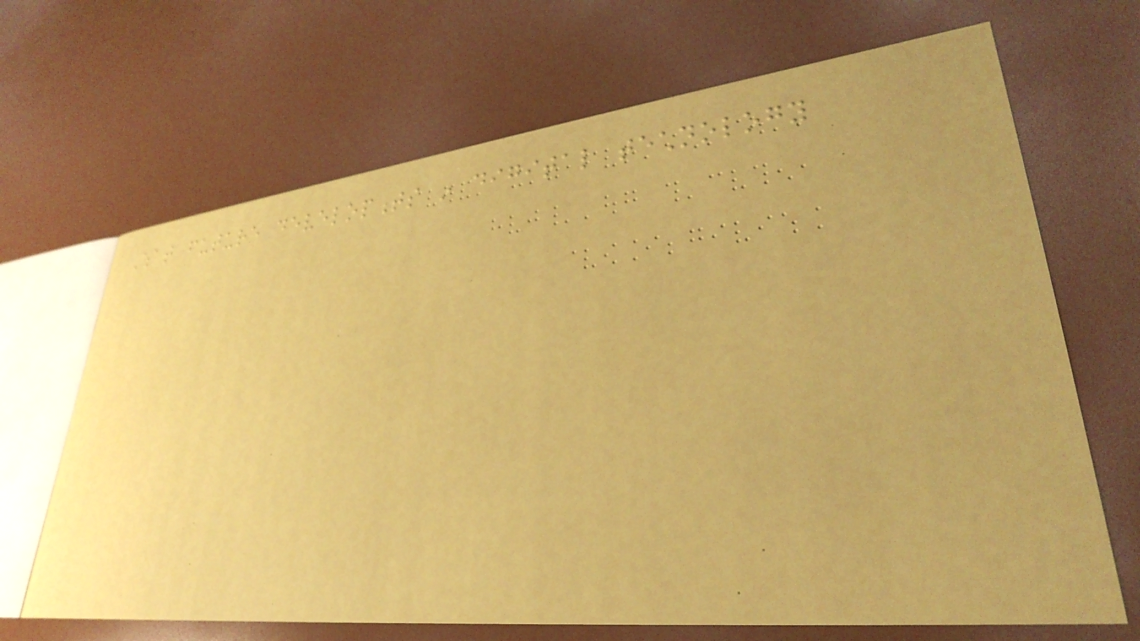What future developments in digital technology
